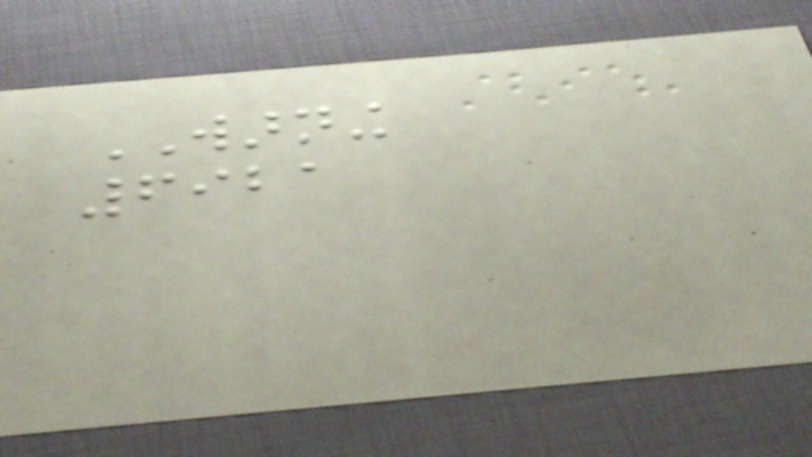WARNING
6921
